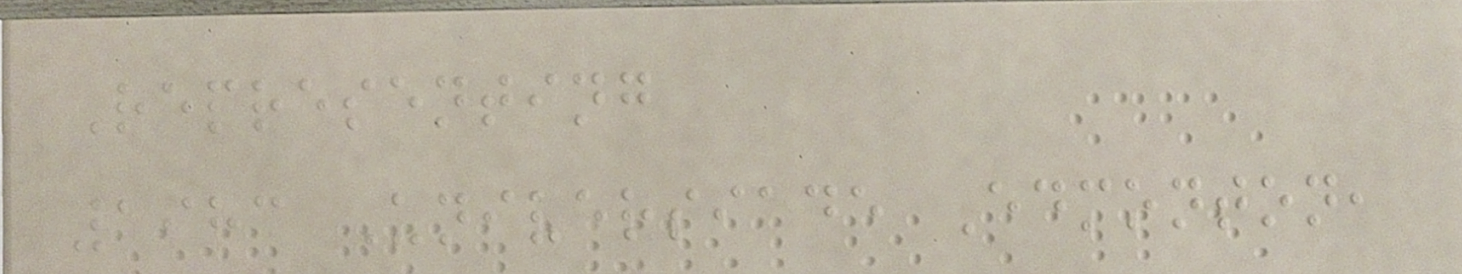Representing
1983 Universiade Edmonton,
